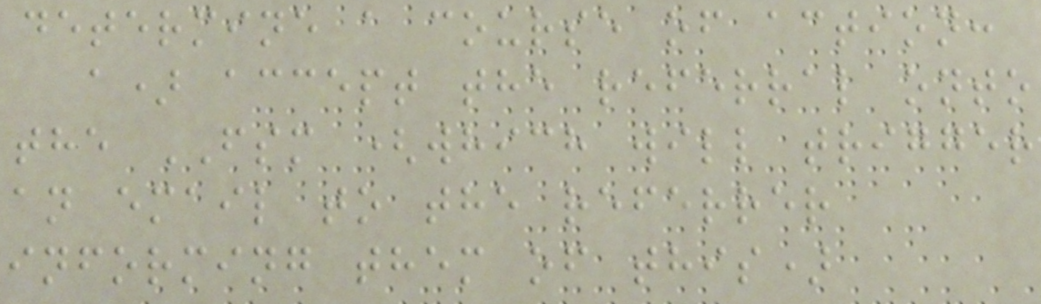determine a course of action:
a) accept the referral onto
the FSM (which will trigger
an email to the referrer
informing them of this)
